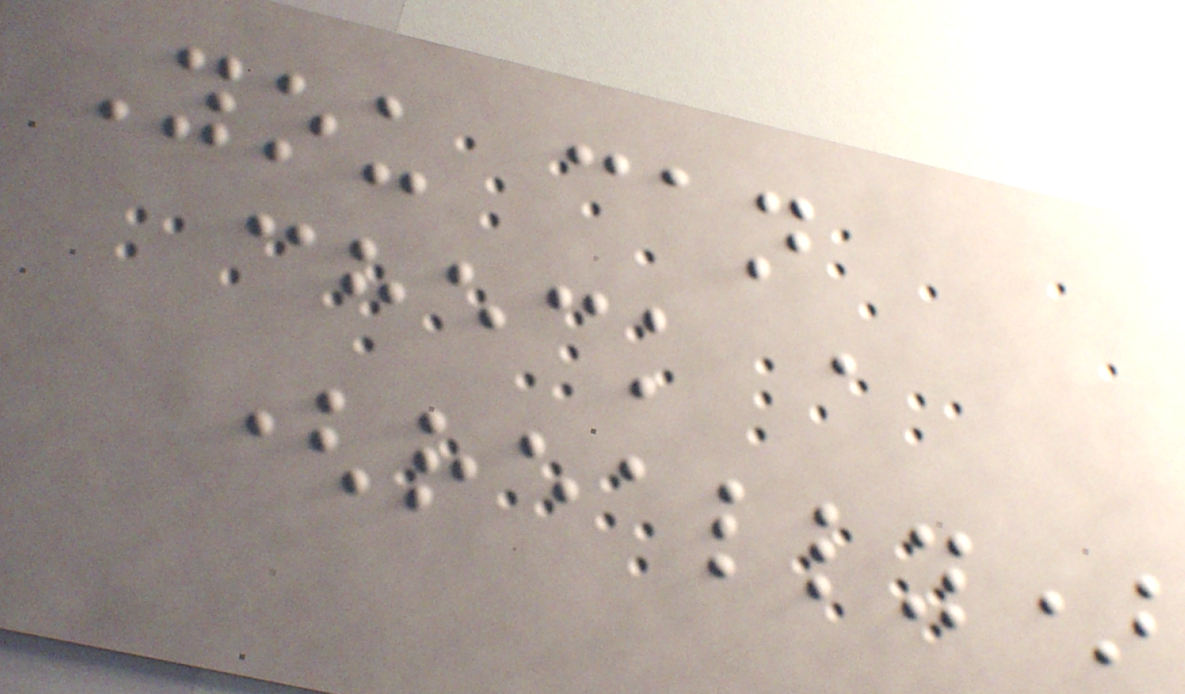You can
check a
(really)
